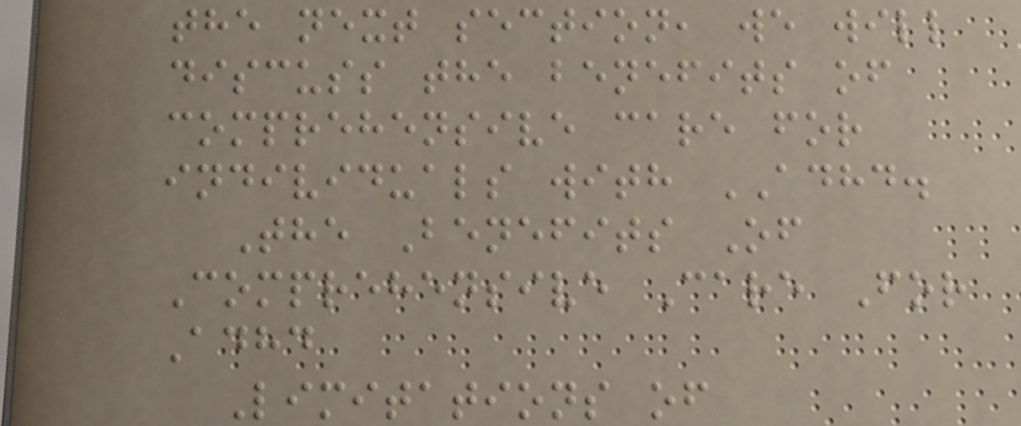the next section, we will
discuss the benefits of
comprehensive care for
individuals with ADHD.
The Benefits Of
Comprehensive Care For
Adhd
Limitations of
